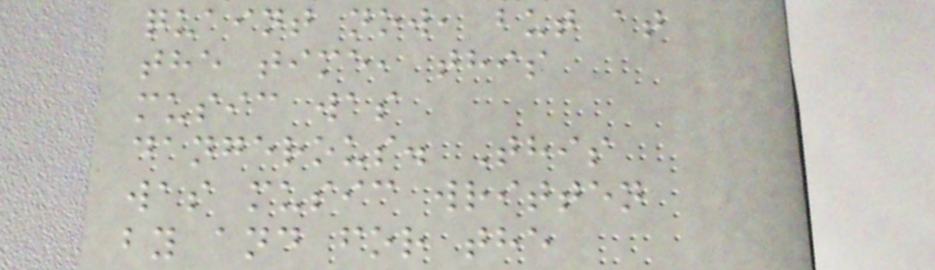quaint now, but at
the time, this
music was
dangerous. This
was music written
by and for the
